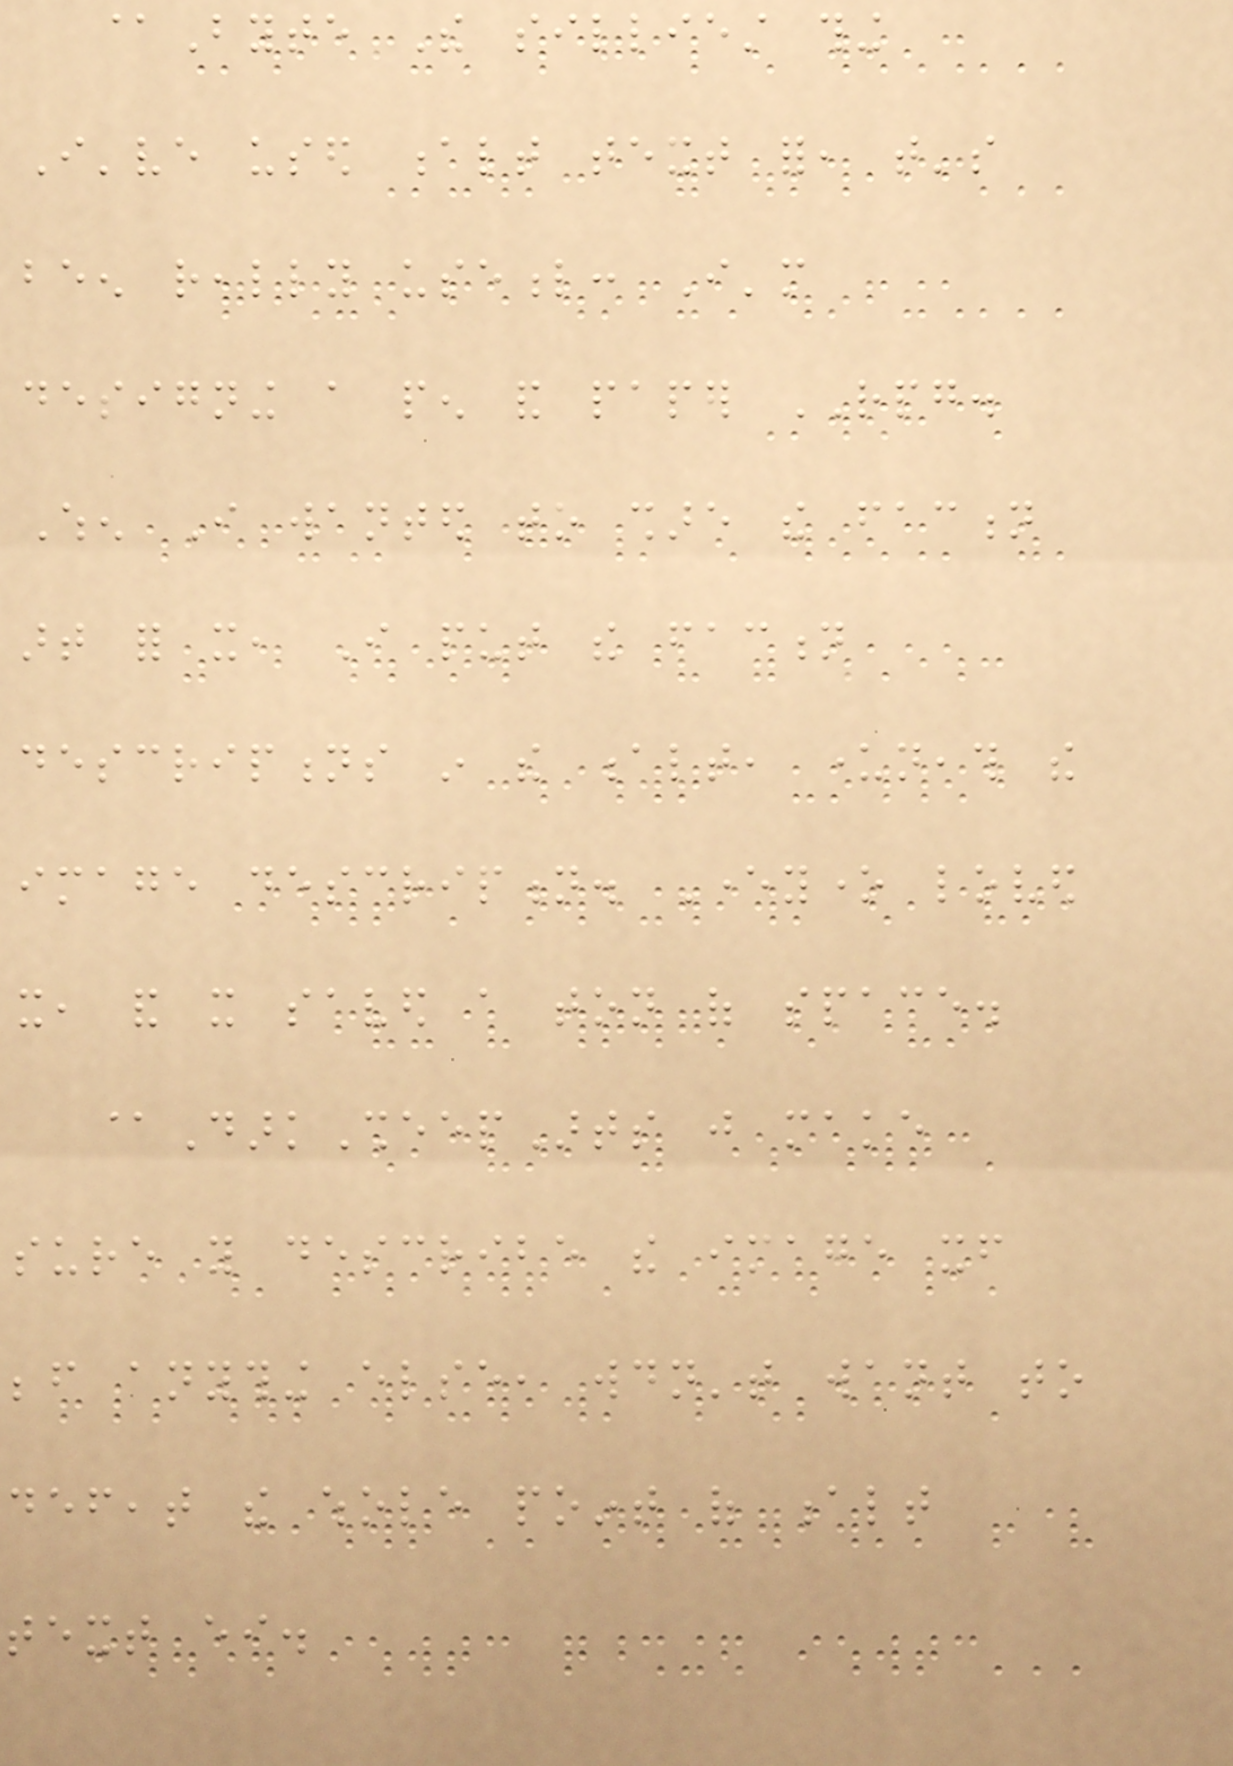@Byte The silliest thing
I've used alt text for, that's
been really useful: I'm
designing a pen and paper RPG.
When I wanted to share the faction
art for it, I put the faction
descriptions in the alt, underneath the
image description. Everyone loved
it, and it saved a ton of space.
@DarkSheepArts just make
sure you describe the image itself
before anything else, wouldn't want to
defeat the whole point of alt
text either.
